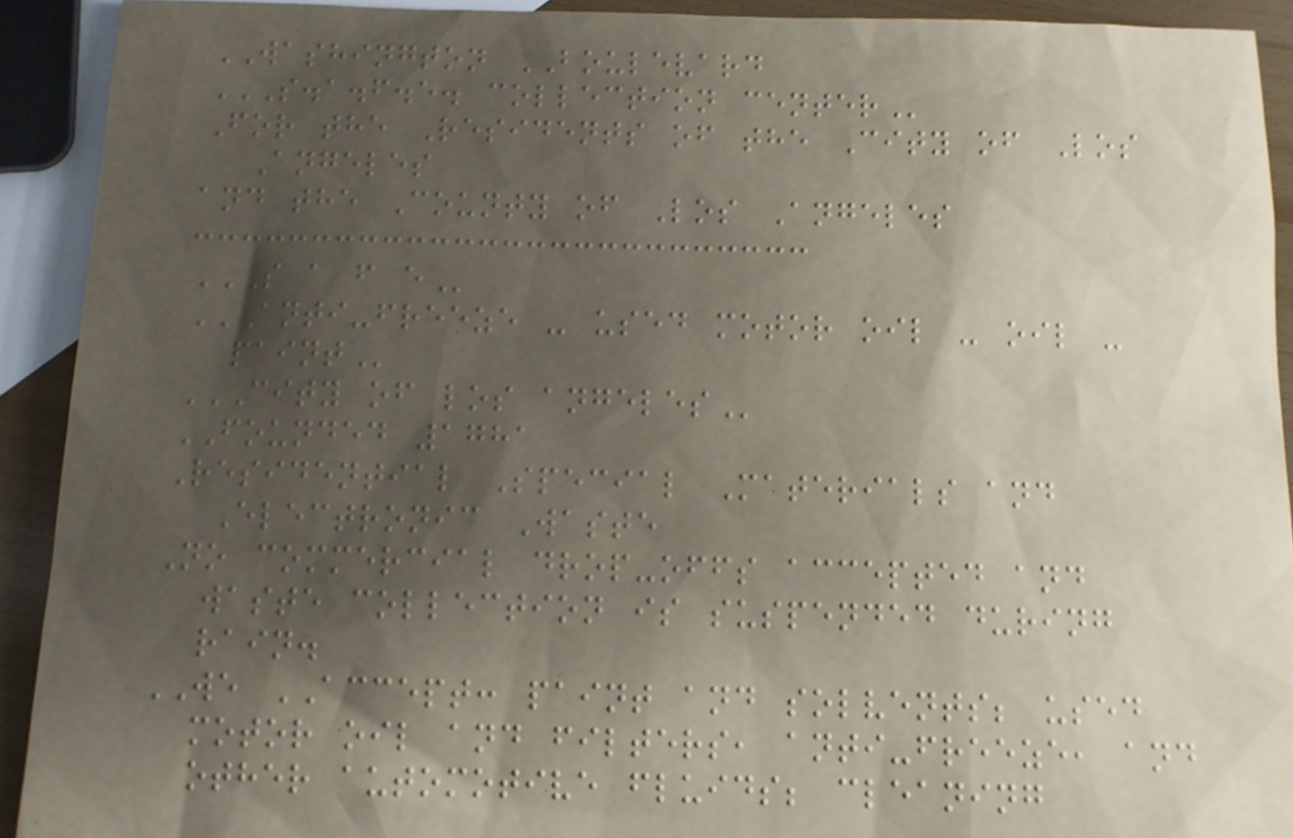WASHINGTON BOULEVARD
S.A.F.E. COLLECTION CENTER
For the Residents of the City of Los
Angeles
and the County of Los Angeles
S A F E
ANTI-FREEZE - USED MOTOR OIL - OIL -
PAINT
CITY OF LOS ANGELES
FOUNDED 1781
Residential Special Materials and
Electronic Waste
No commercial drop-offs accepted and
waste collection is suspended during
rain.
WE ACCEPT: paint and solvents; used
motor oil and filters, anti-freeze, and
other automotive fluids; cleaning
